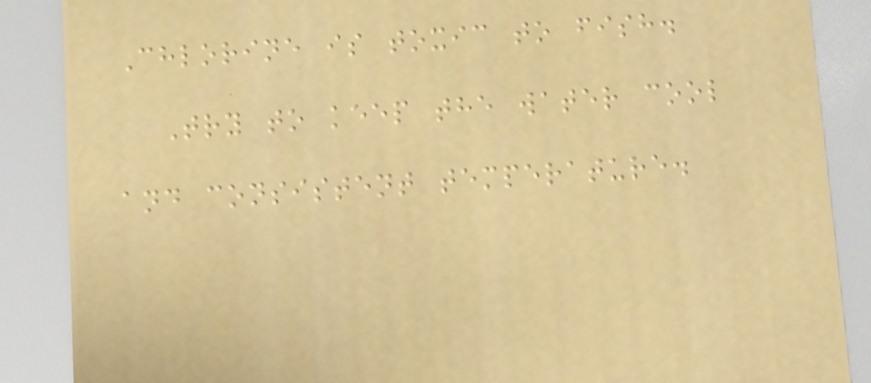Chlorine is toxic to fish.
Try to keep the water cool
and consistent temperature.
